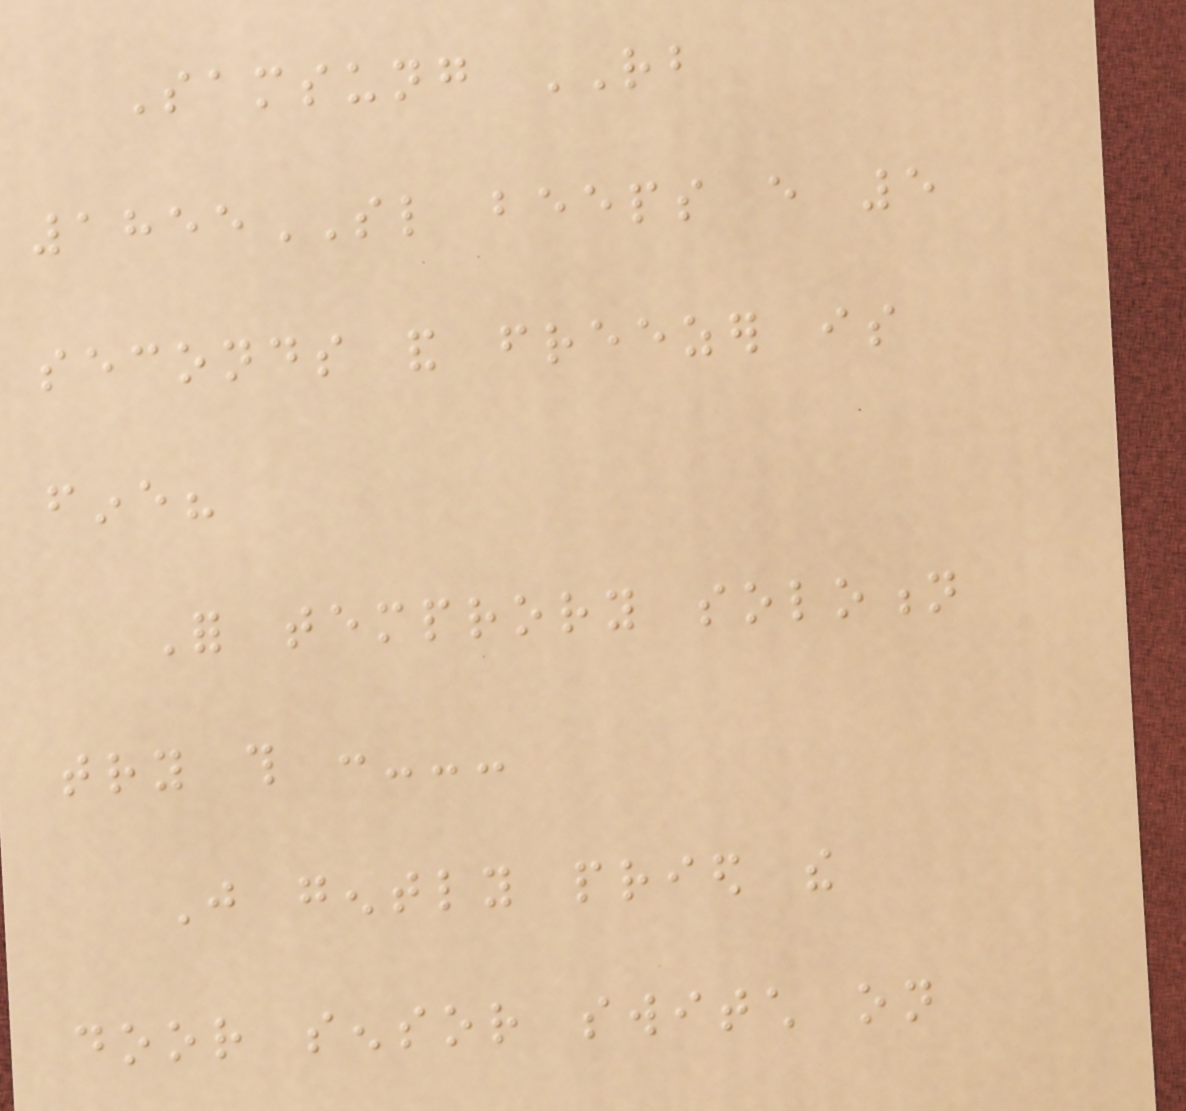Samsung RB
1855SL beeps every 5
seconds and freezer is
fine?
For temprory solotion
try this :---
Just gently pried the
door sensor switch on
